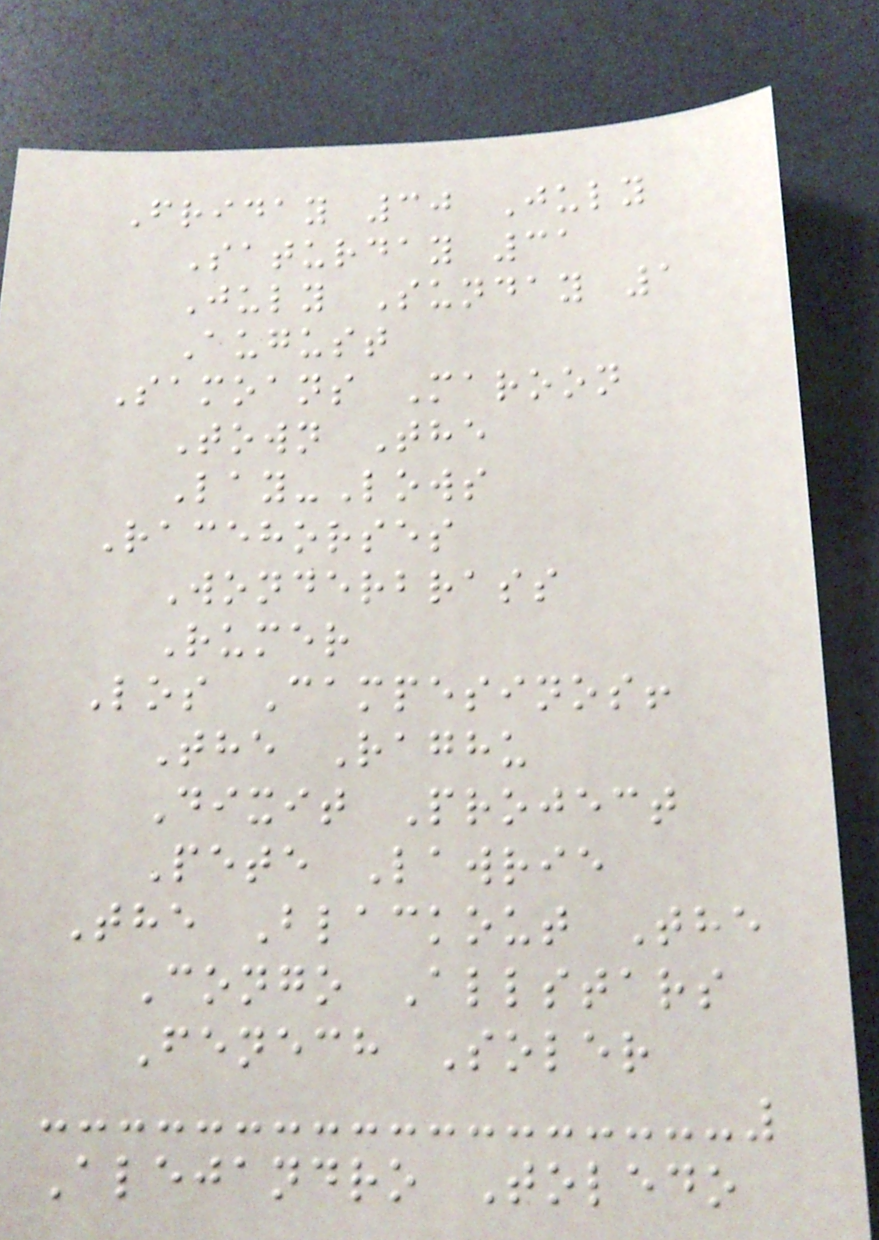Friday 30 July
Saturday 31
July Sunday 1
August
Samoans Maroon
Town The
Lay-Lows
Racehorses
Wonderbrass
Rumer
Los Campesinos!
The Raghu
Dixit Project
Pete Lawrie
The Blackout The
Congo Allstars
Fenech Soler
Alejandro Toledo
